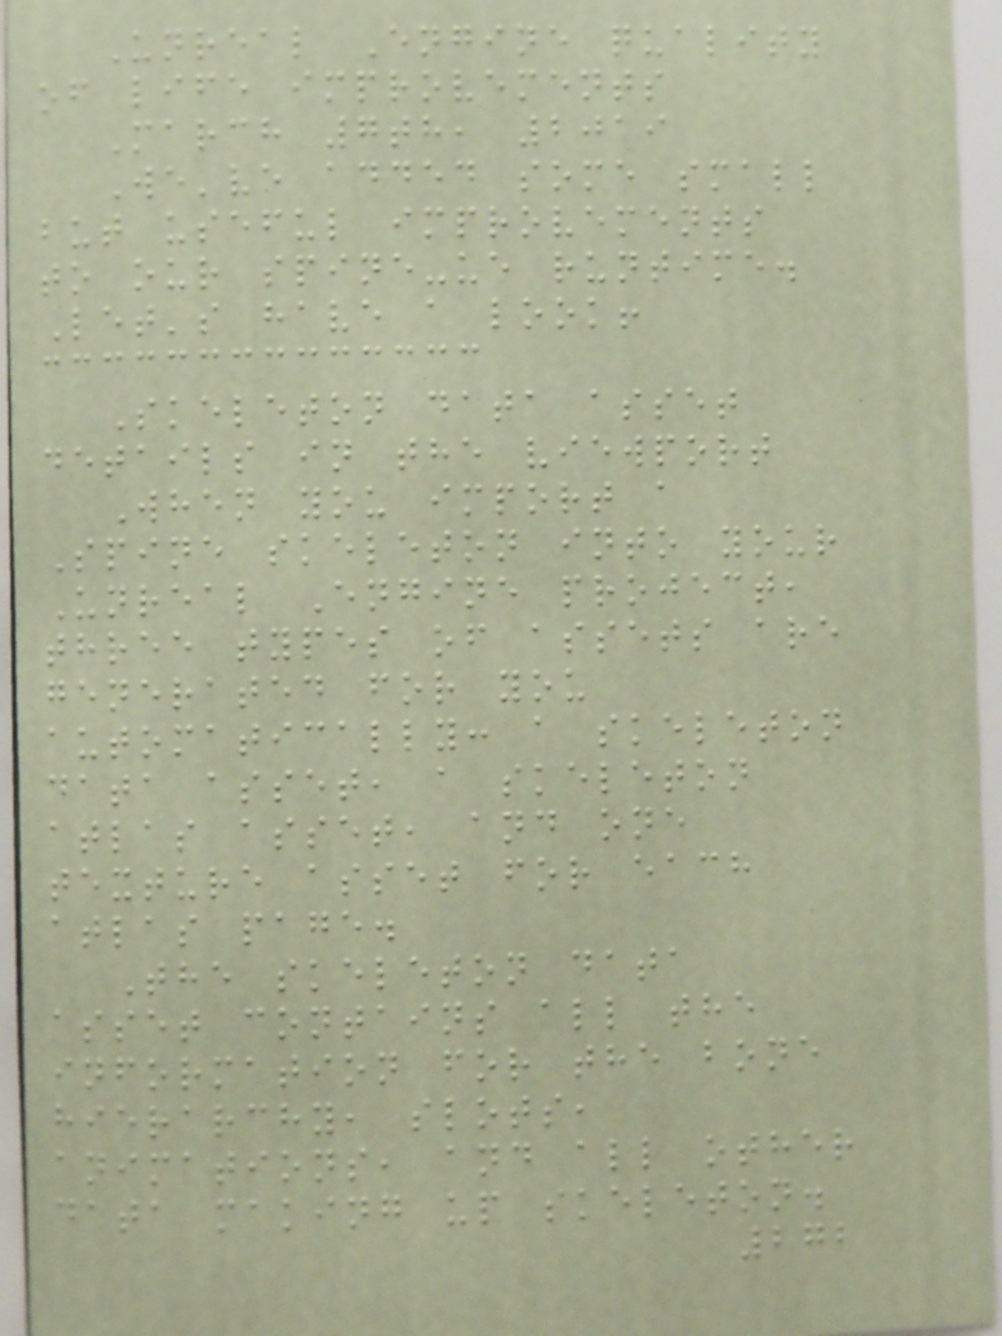Unreal Engine quality
of life improvements
March 7th, 2019
We've added some small
but useful improvements
to our spine-ue runtime.
Let's have a look!
Skeleton data asset
details in the viewport
When you import a
Spine skeleton into your
Unreal Engine project,
three types of assets are
generated for you
automatically: a skeleton
data asset, a skeleton
atlas asset, and one
texture asset for each
atlas page.
The skeleton data
asset contains all the
information for the bone
hierarchy, slots,
animations, and all other
data making up skeleton.
272
